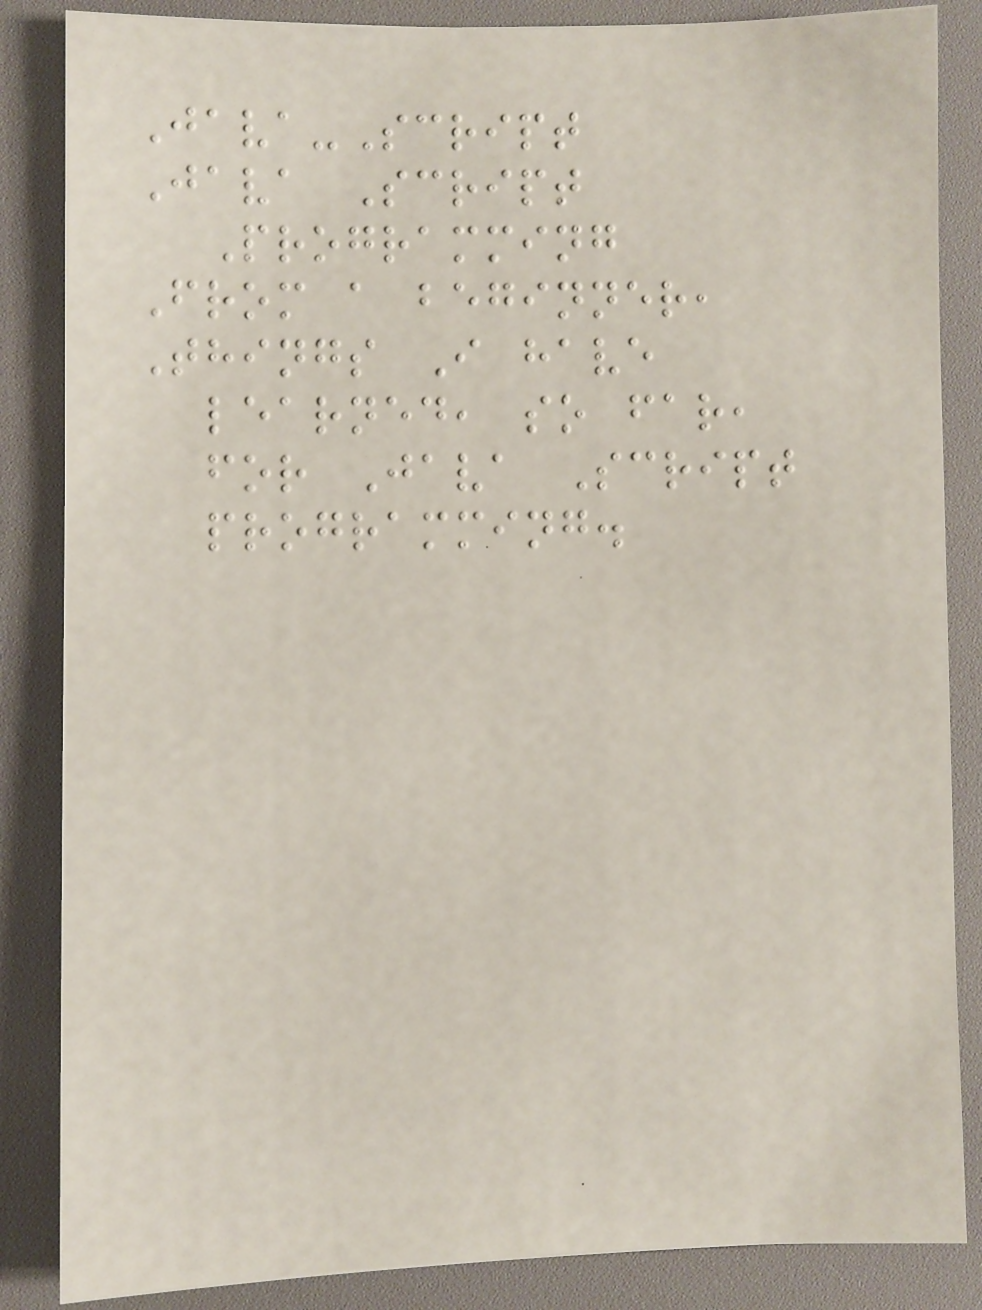Java-Script
Java Script
Programming
From a beginner,
Things I have
learned, so far,
for Java Script
programming.
